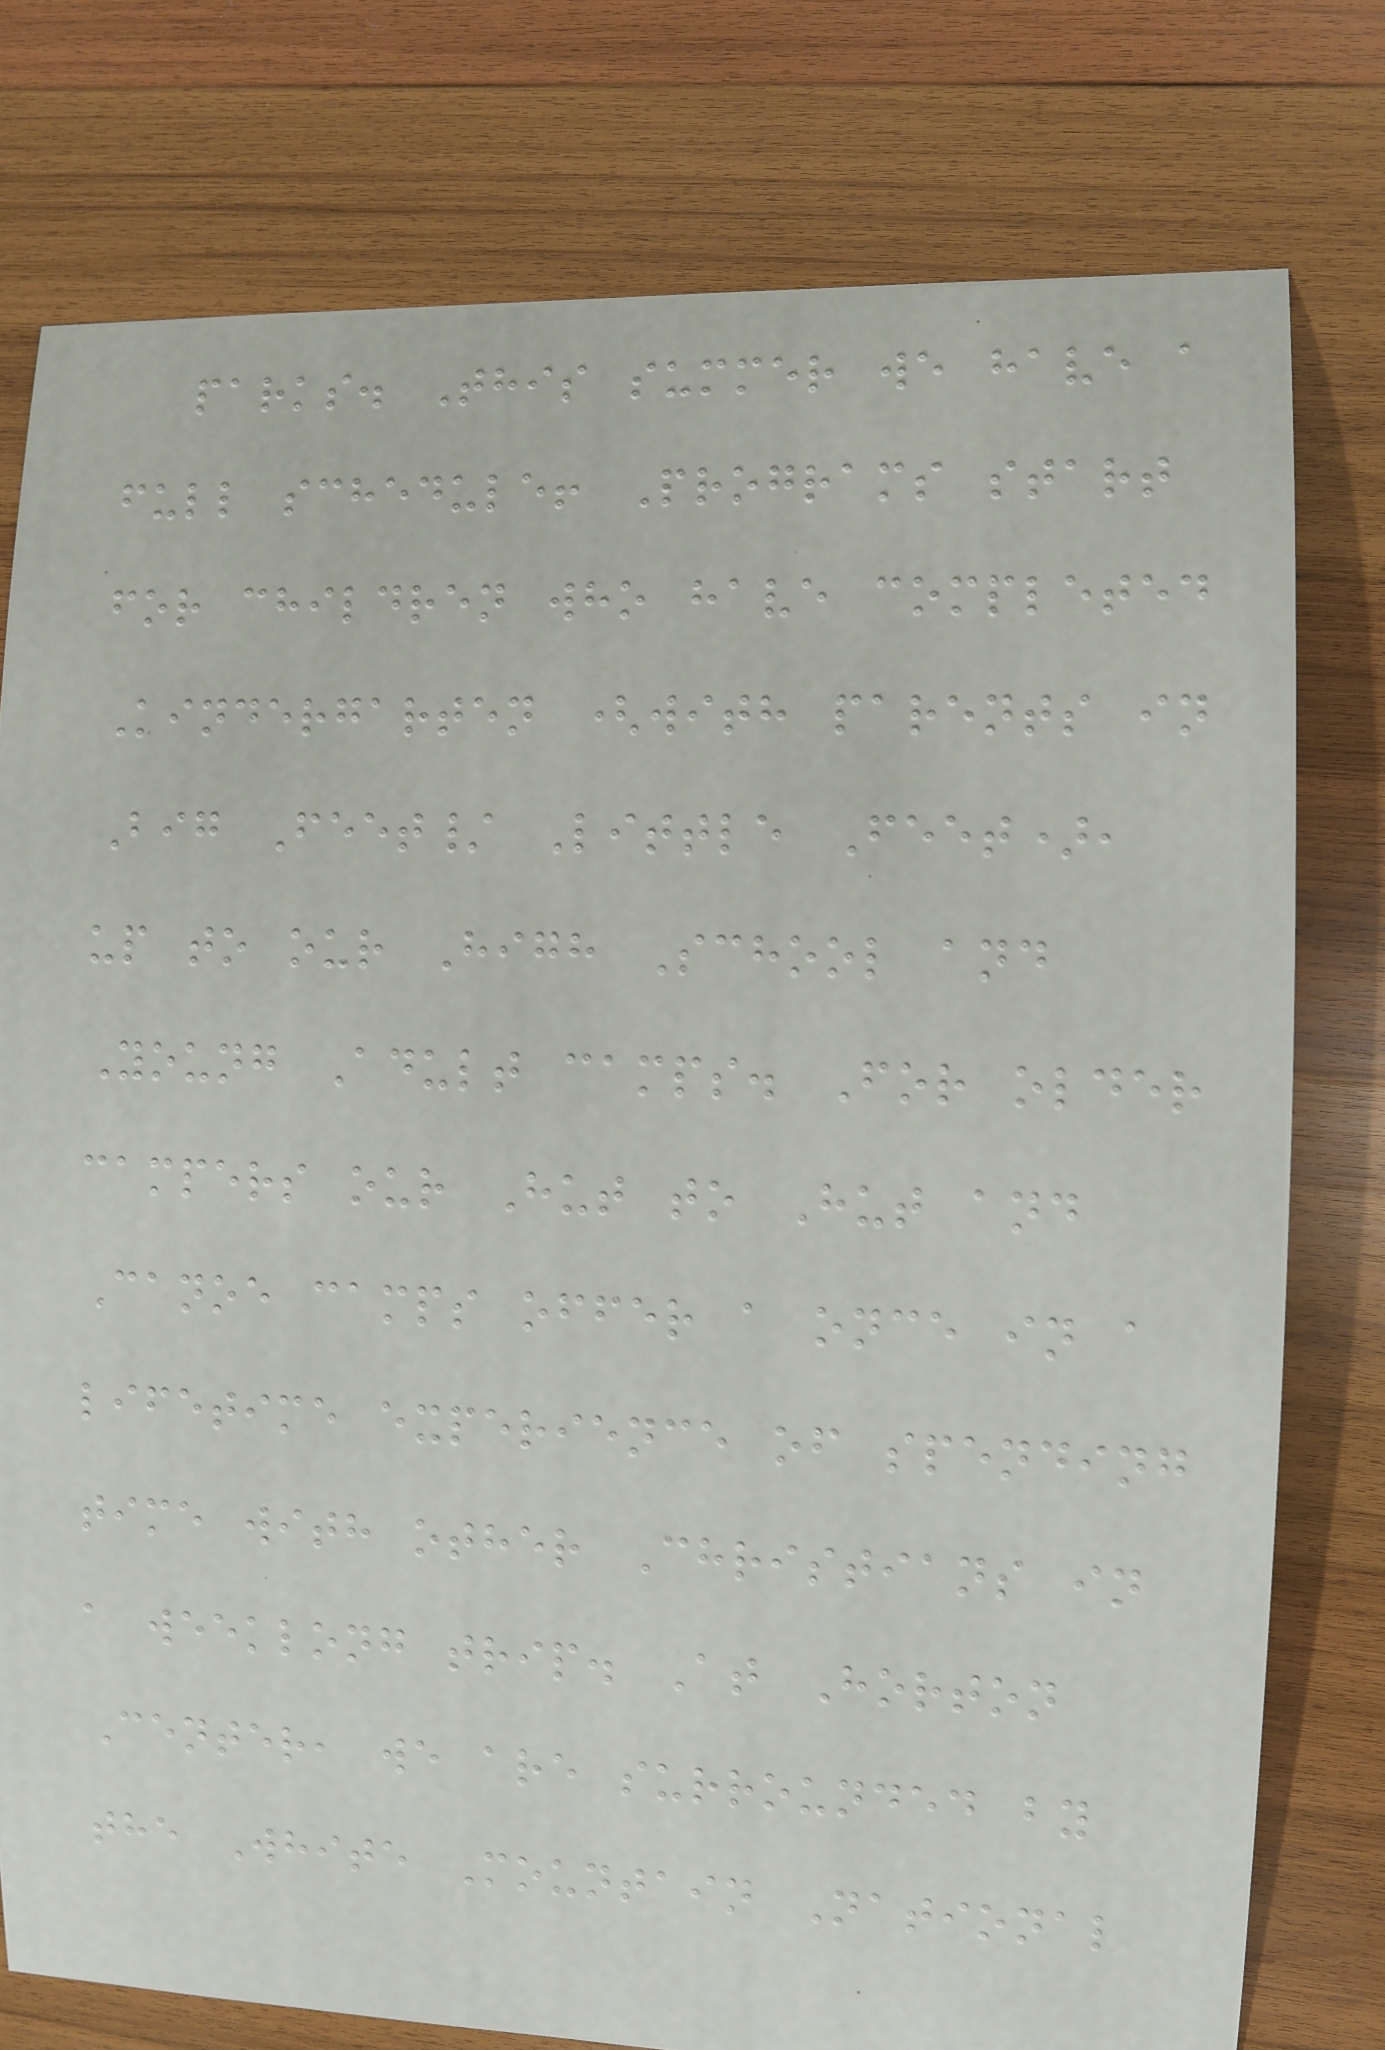parks. This summer we have a
full schedule! Programs start
for children who have completed
Kindergarten (with parents in
Big Feet/ Little Feet),
up to our High School and
Young Adult camps. For older
campers our Hut to Hut and
Canoe camps offer a once in a
lifetime experience of spending
time with other Christians in
a weeklong trip. At Horton
Center, we are surrounded by
the White Mountain National
